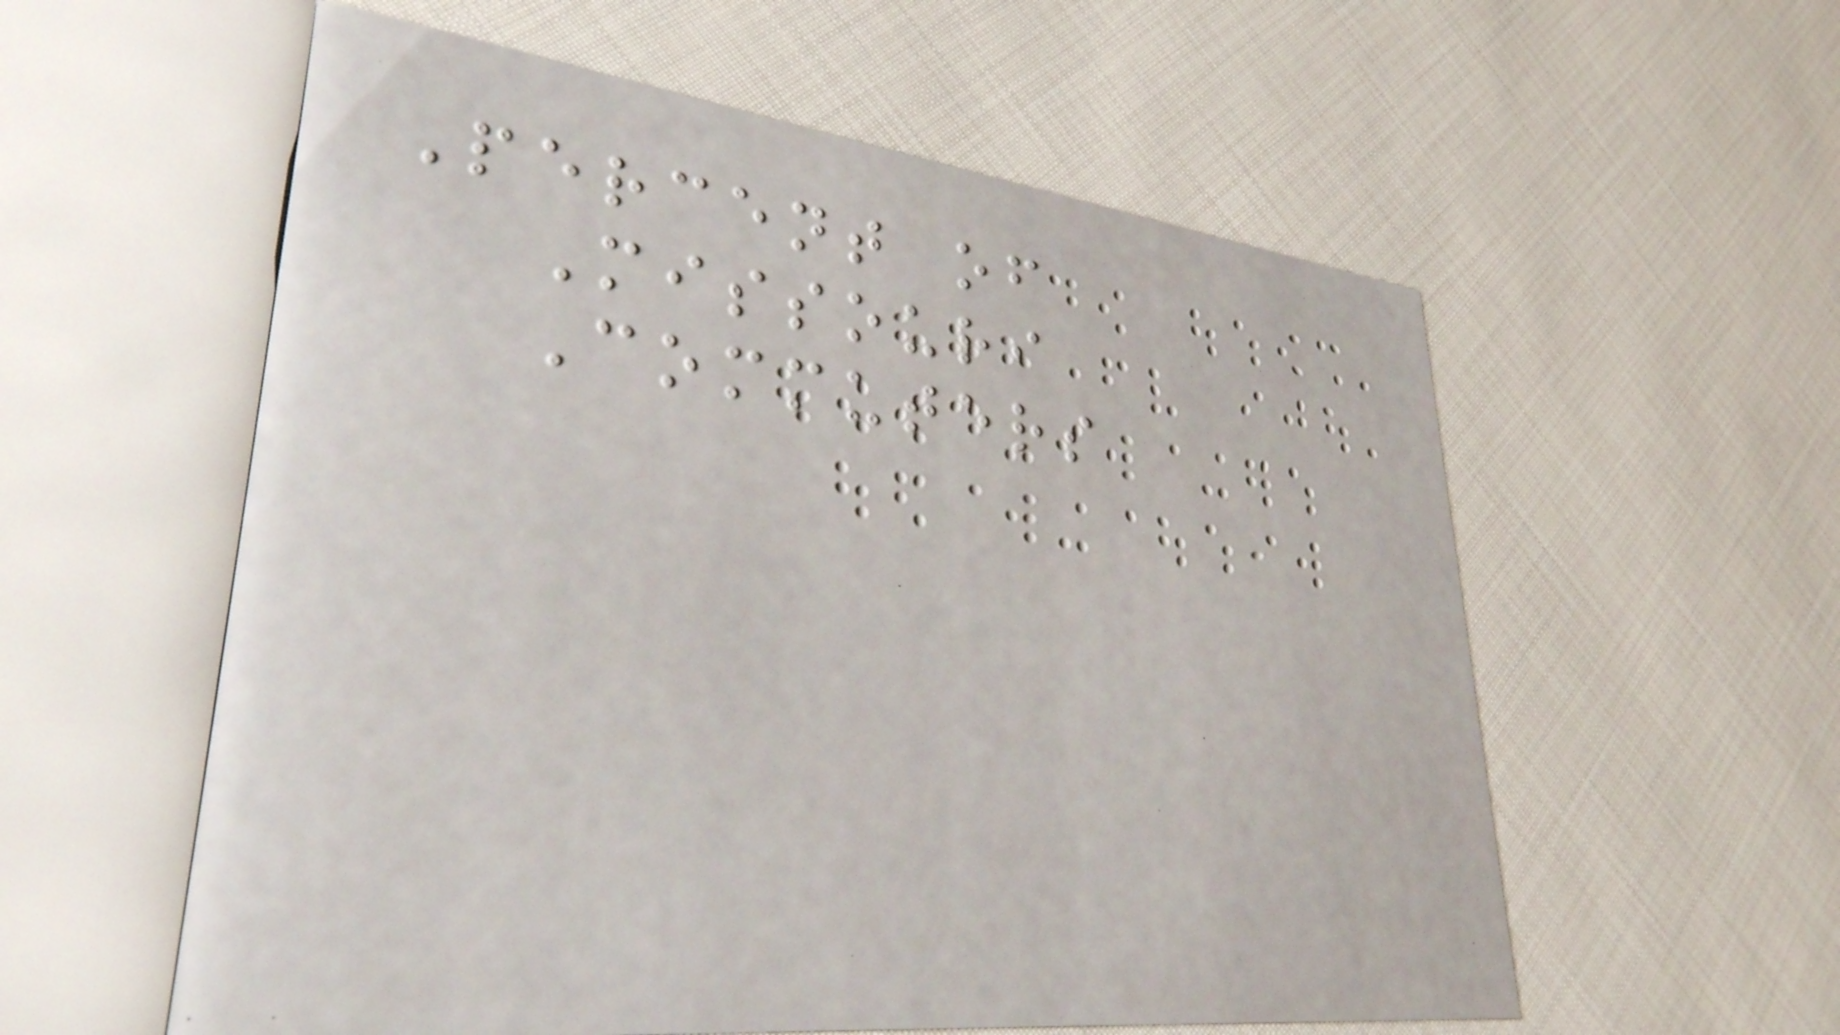Percent of
Missouri
Commuters
